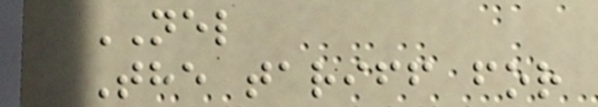NEL
The tariff for
